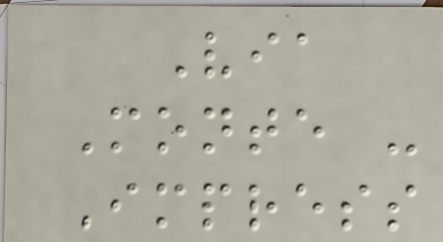Via
Monte -
Impress
